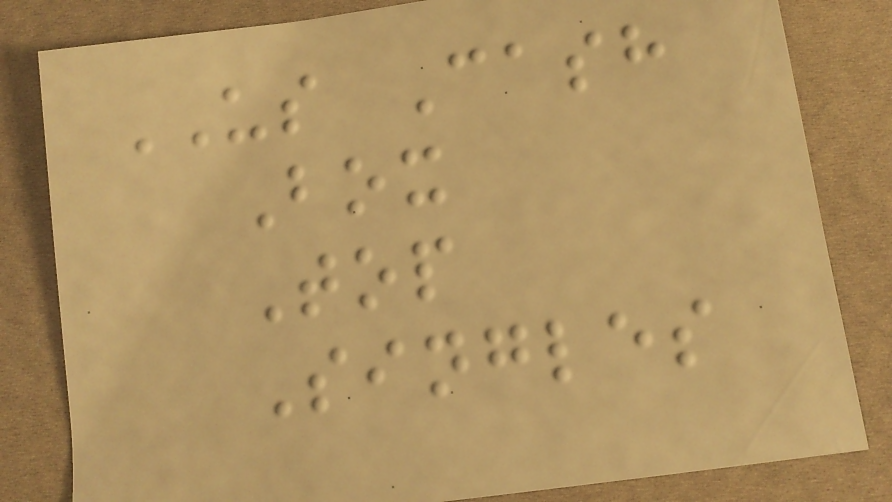US Cash
Box
Top
Singles
